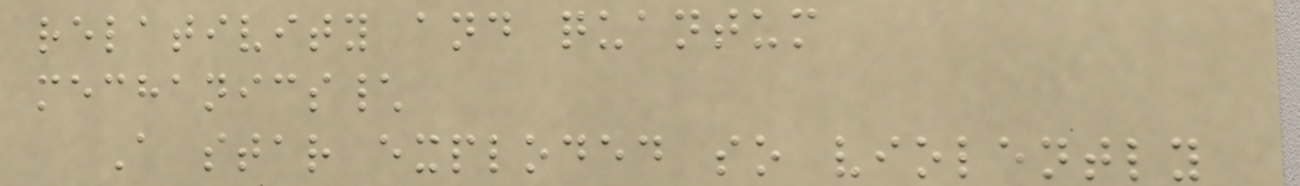relativity and quantum
mechanics\
A star exploded so violently
